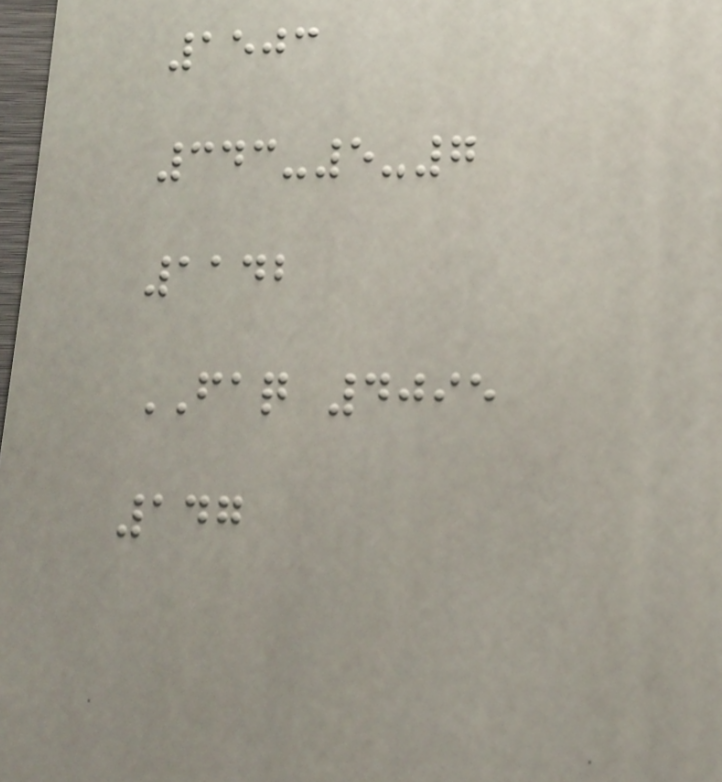1503
343-5-7
1142
FAQ 4095
147
